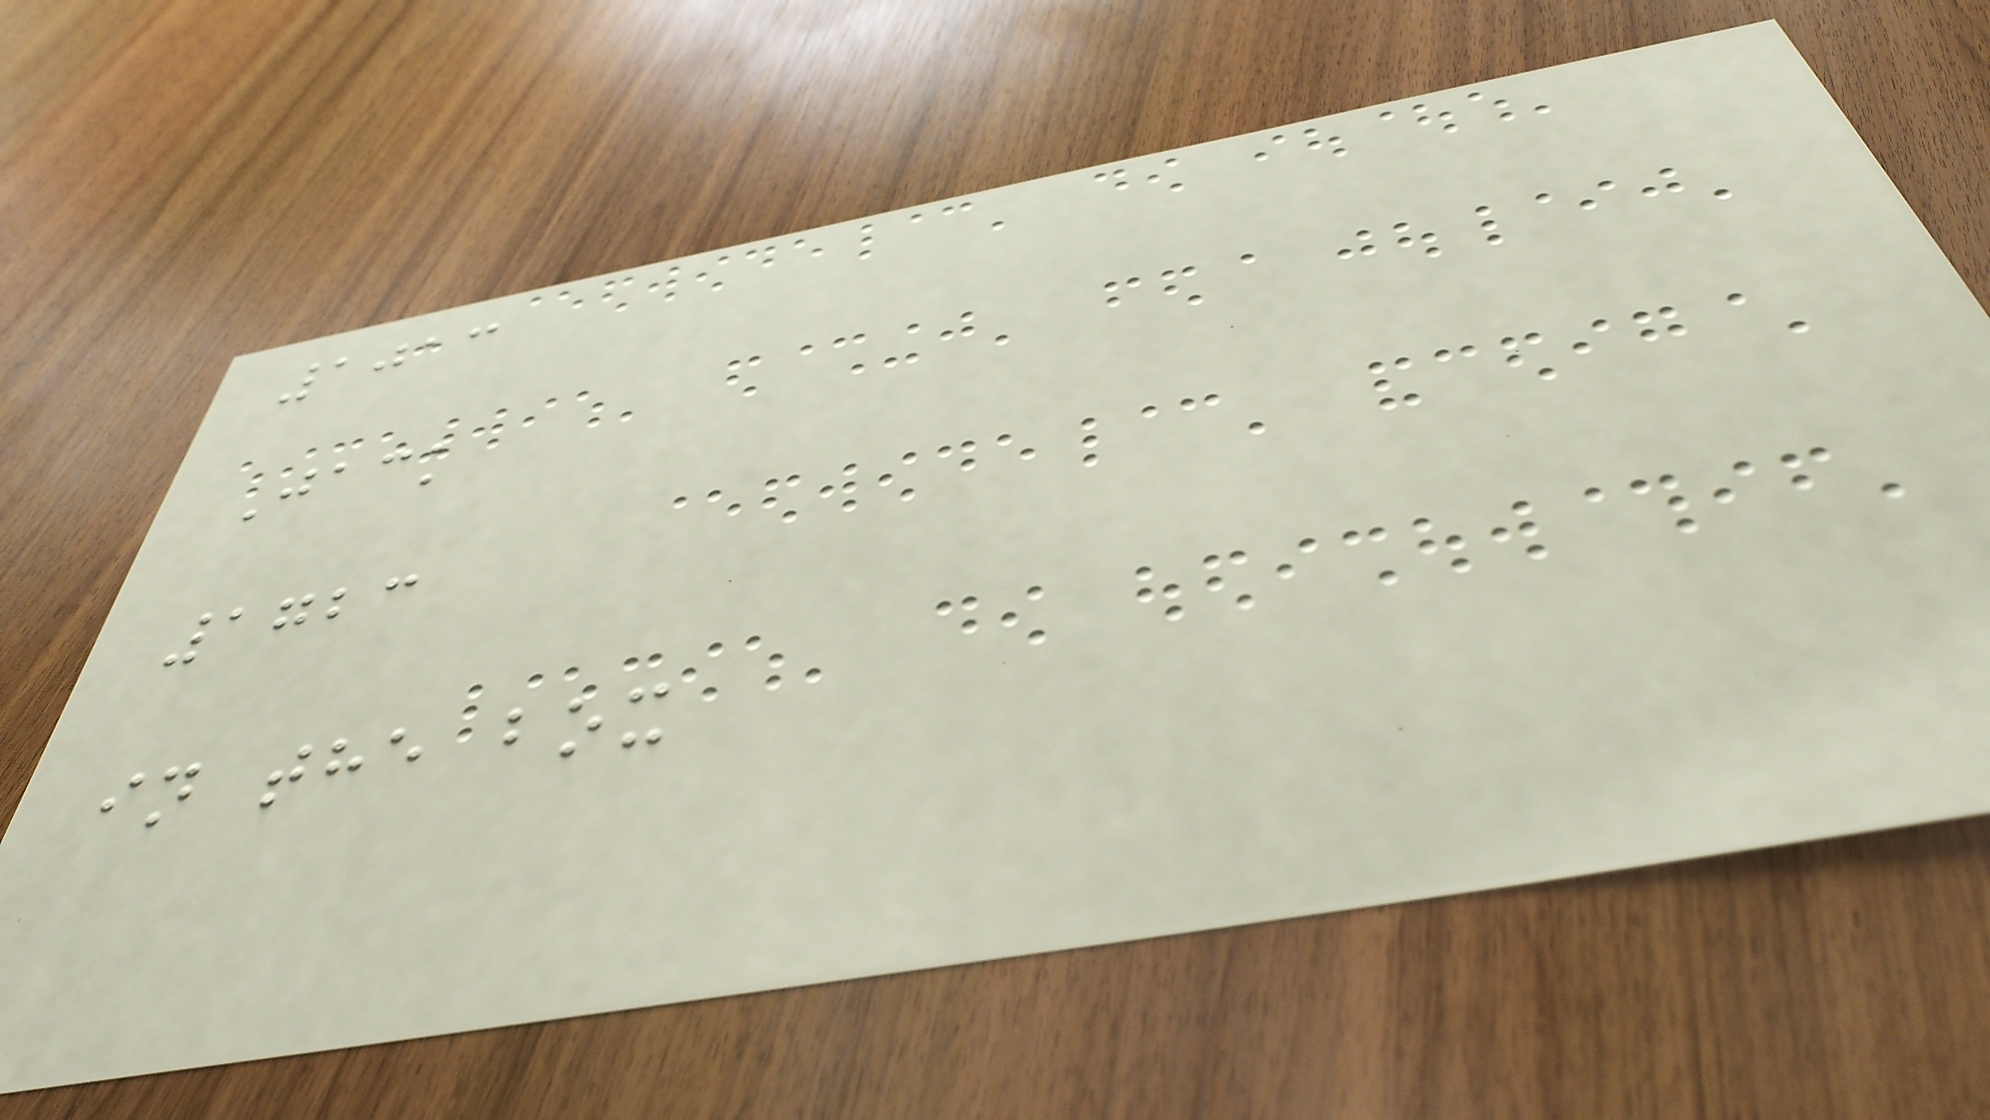1013
Jack
1723
in the box
